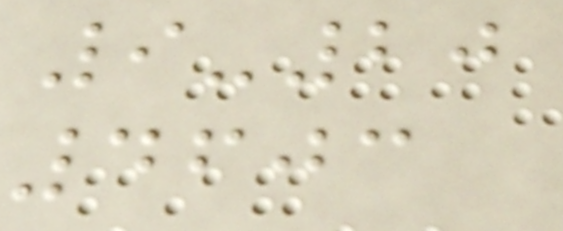9-20
4603
